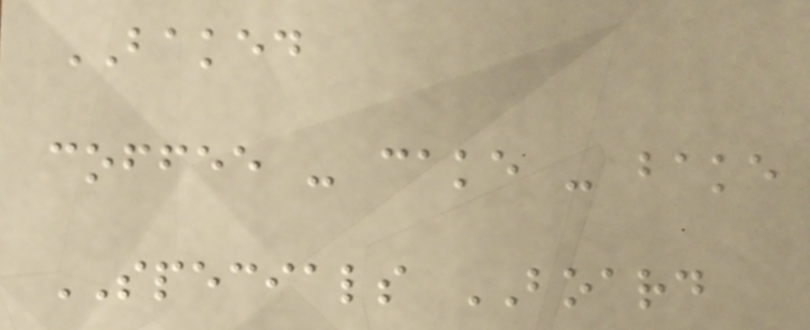BAKED
coffee - cake - bake
SPECIALS BOARD
